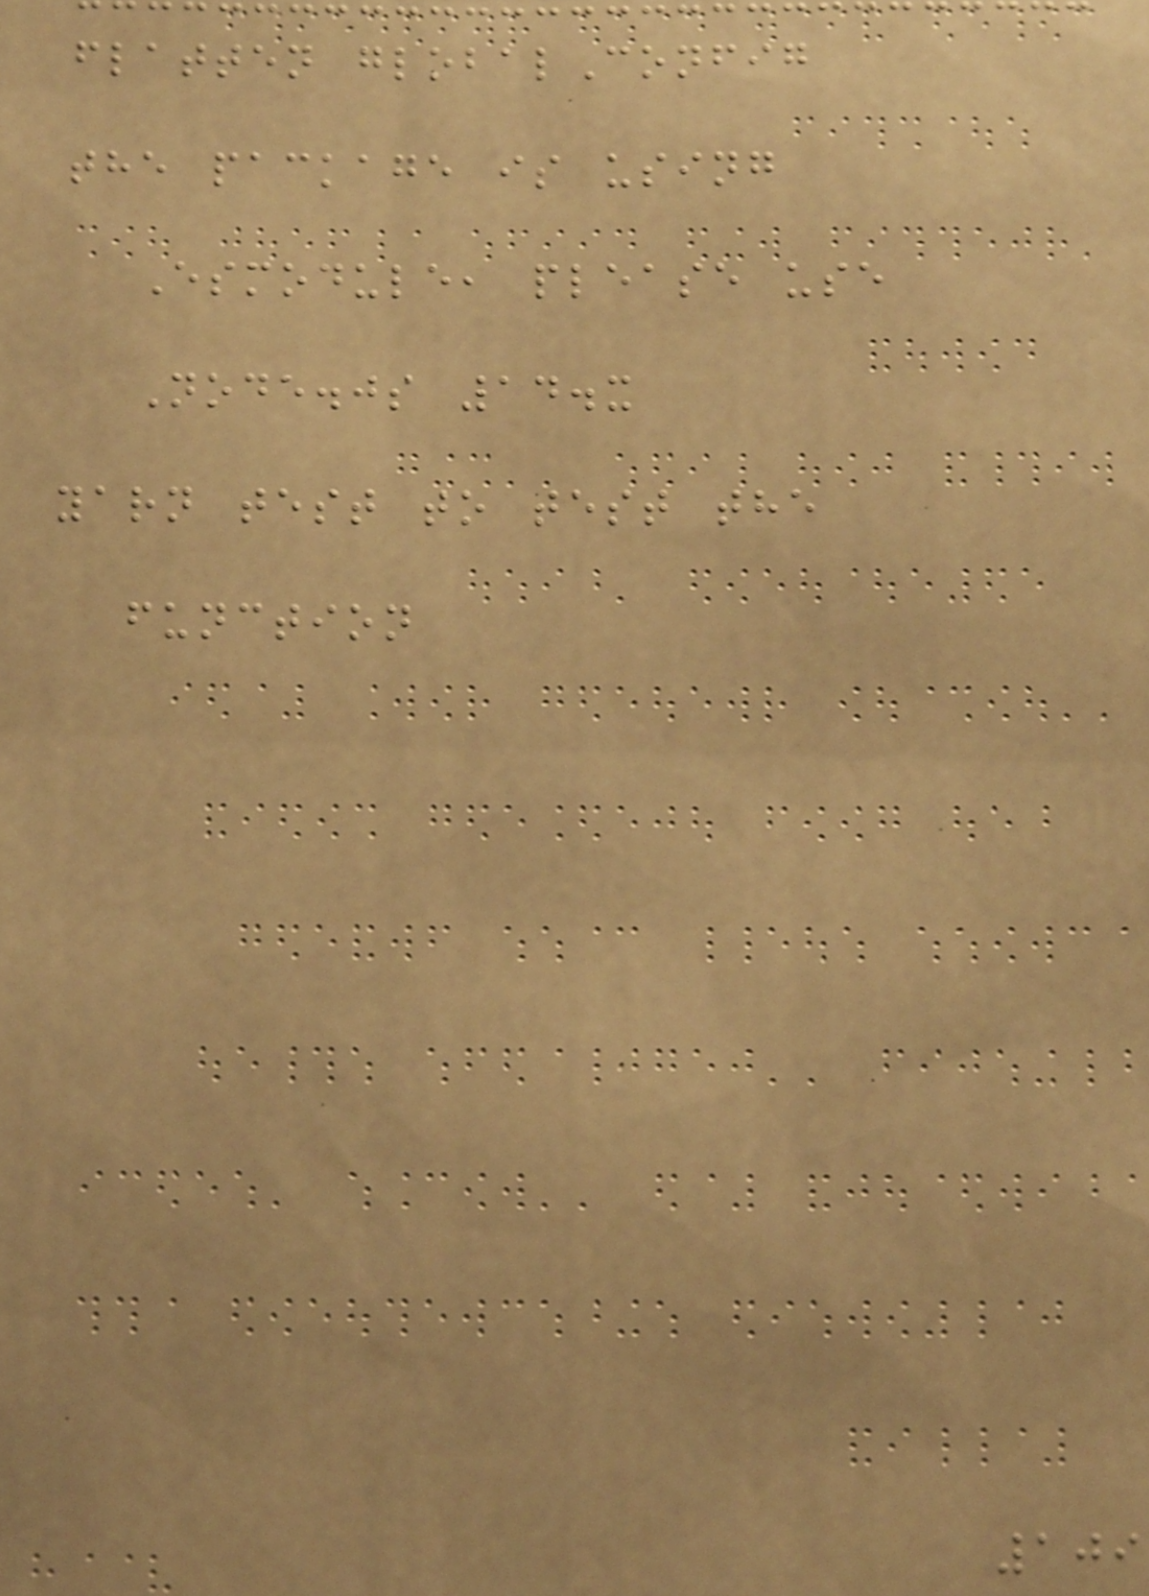flatten globalConfig
the package is using
Esmodule, please use
Node.js 14.x
yarn test to test the
function
109
